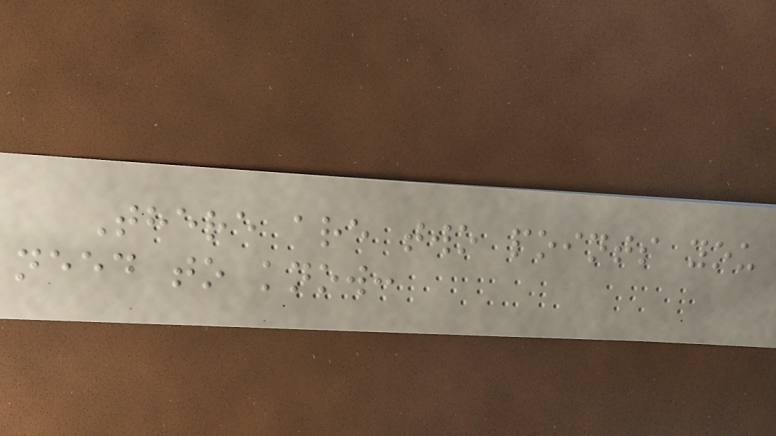There are two points you
need to know:
